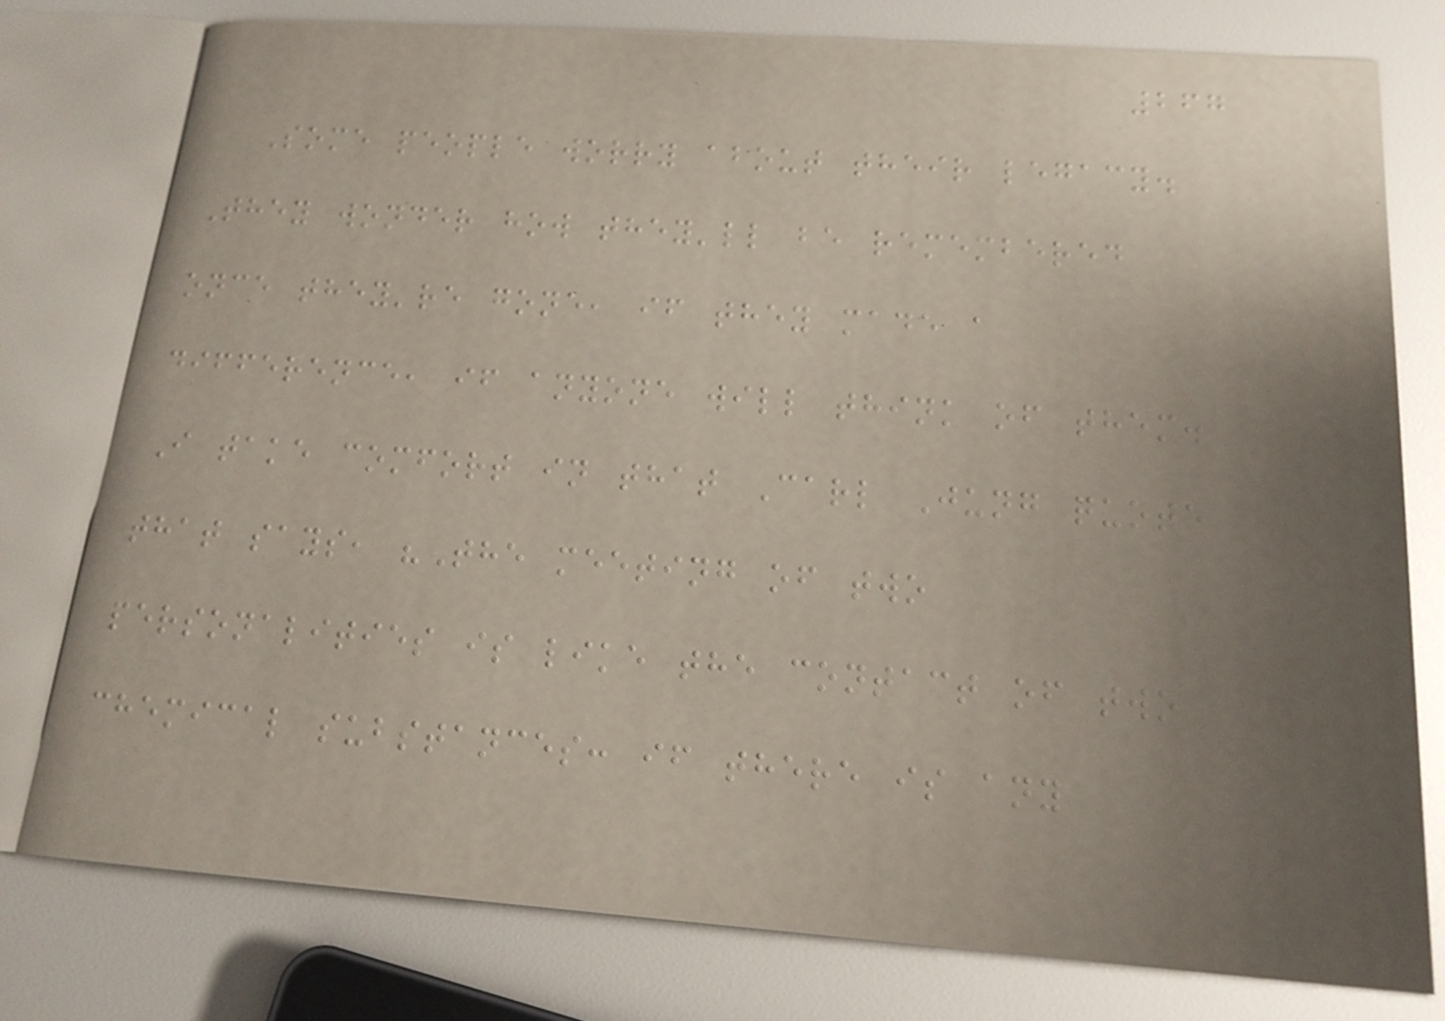267
Some people worry about their legacy.
They wonder how they'll be remembered
once they're gone, if they made a
difference, if anyone will think of them.
I take comfort in that Carl Jung quote
that says, "The meeting of two
personalities is like the contact of two
chemical substances: if there is any
